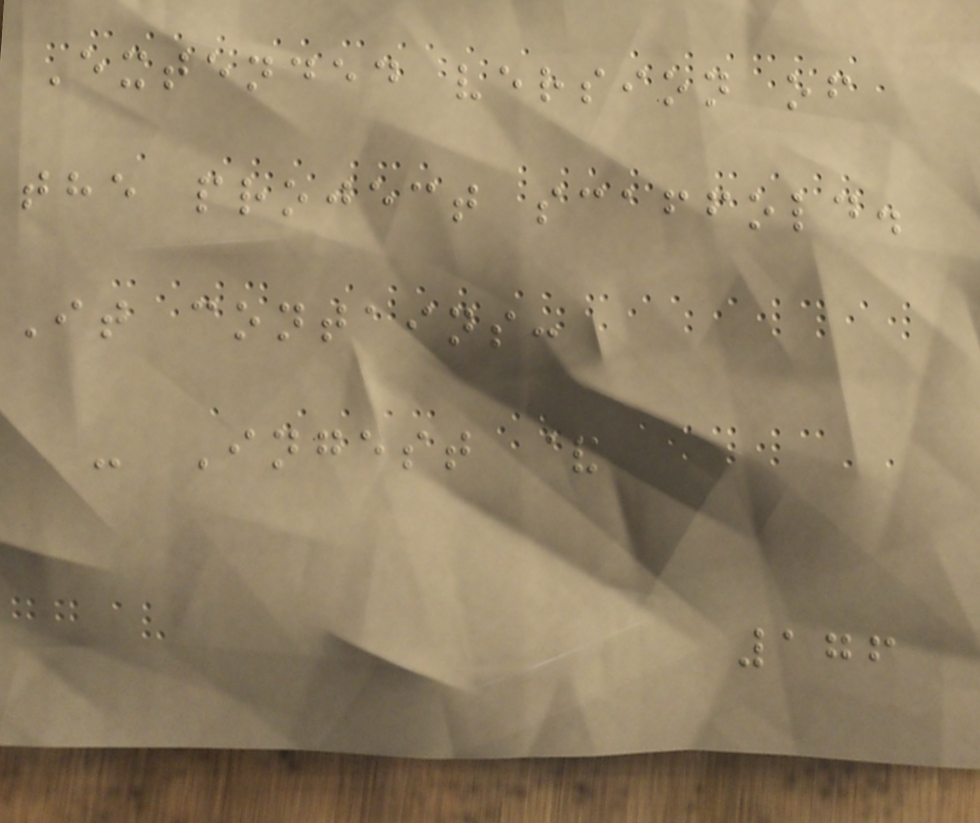Extended version of
the project scaffold.
It contains:
- Ingest &
176
